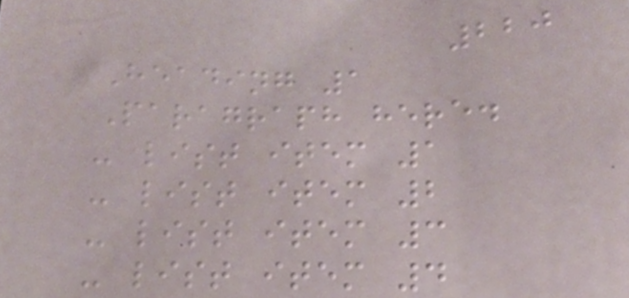220
Heading 1
Paragraph here.
- list item 1
- list item 2
- list item 3
- list item 4
